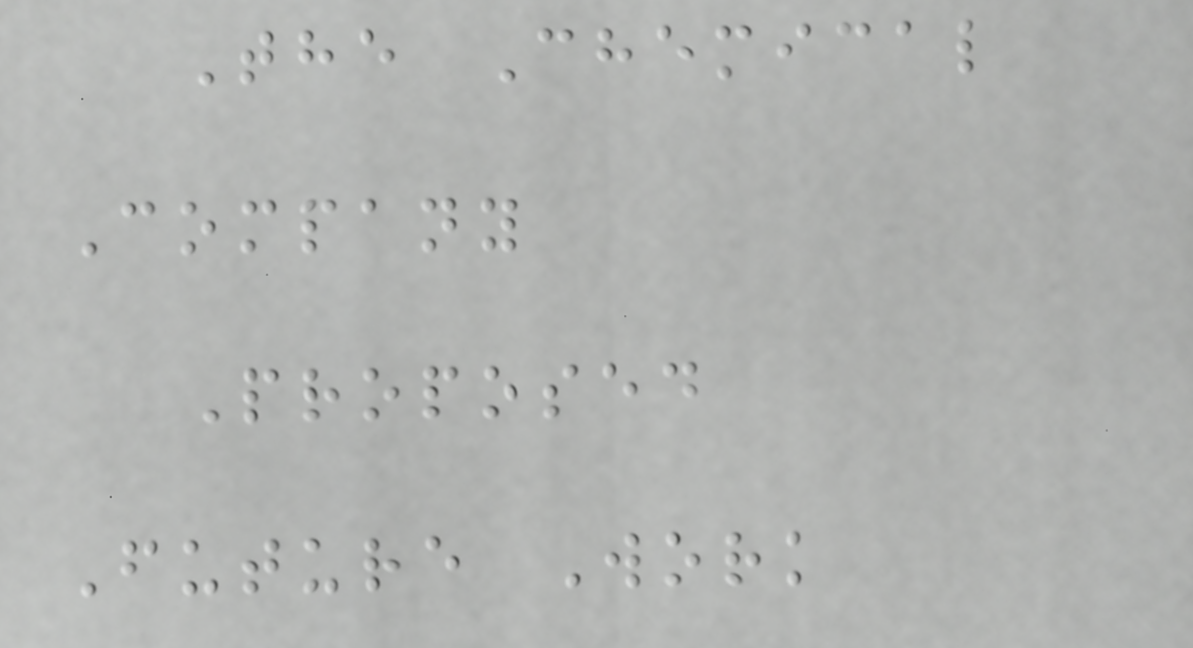The Chemical
Company
Proposed
Future Work
